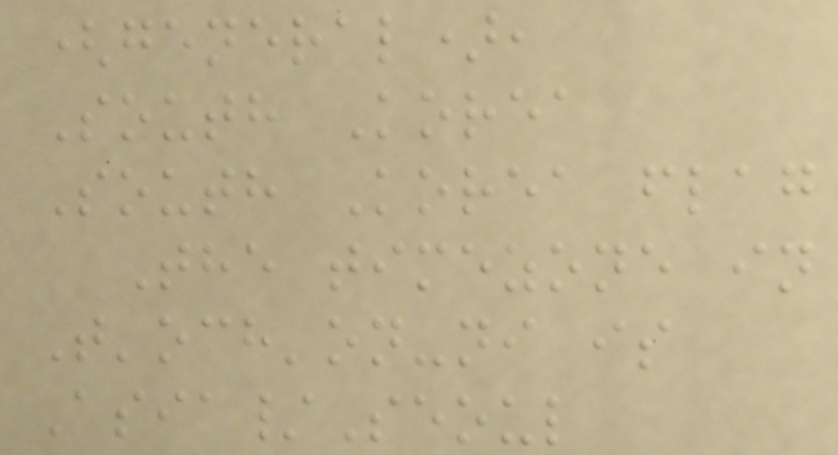(general),
South Korea
South Korea flag
The timezone in
T'och'on-ni is
Asia/Seoul
